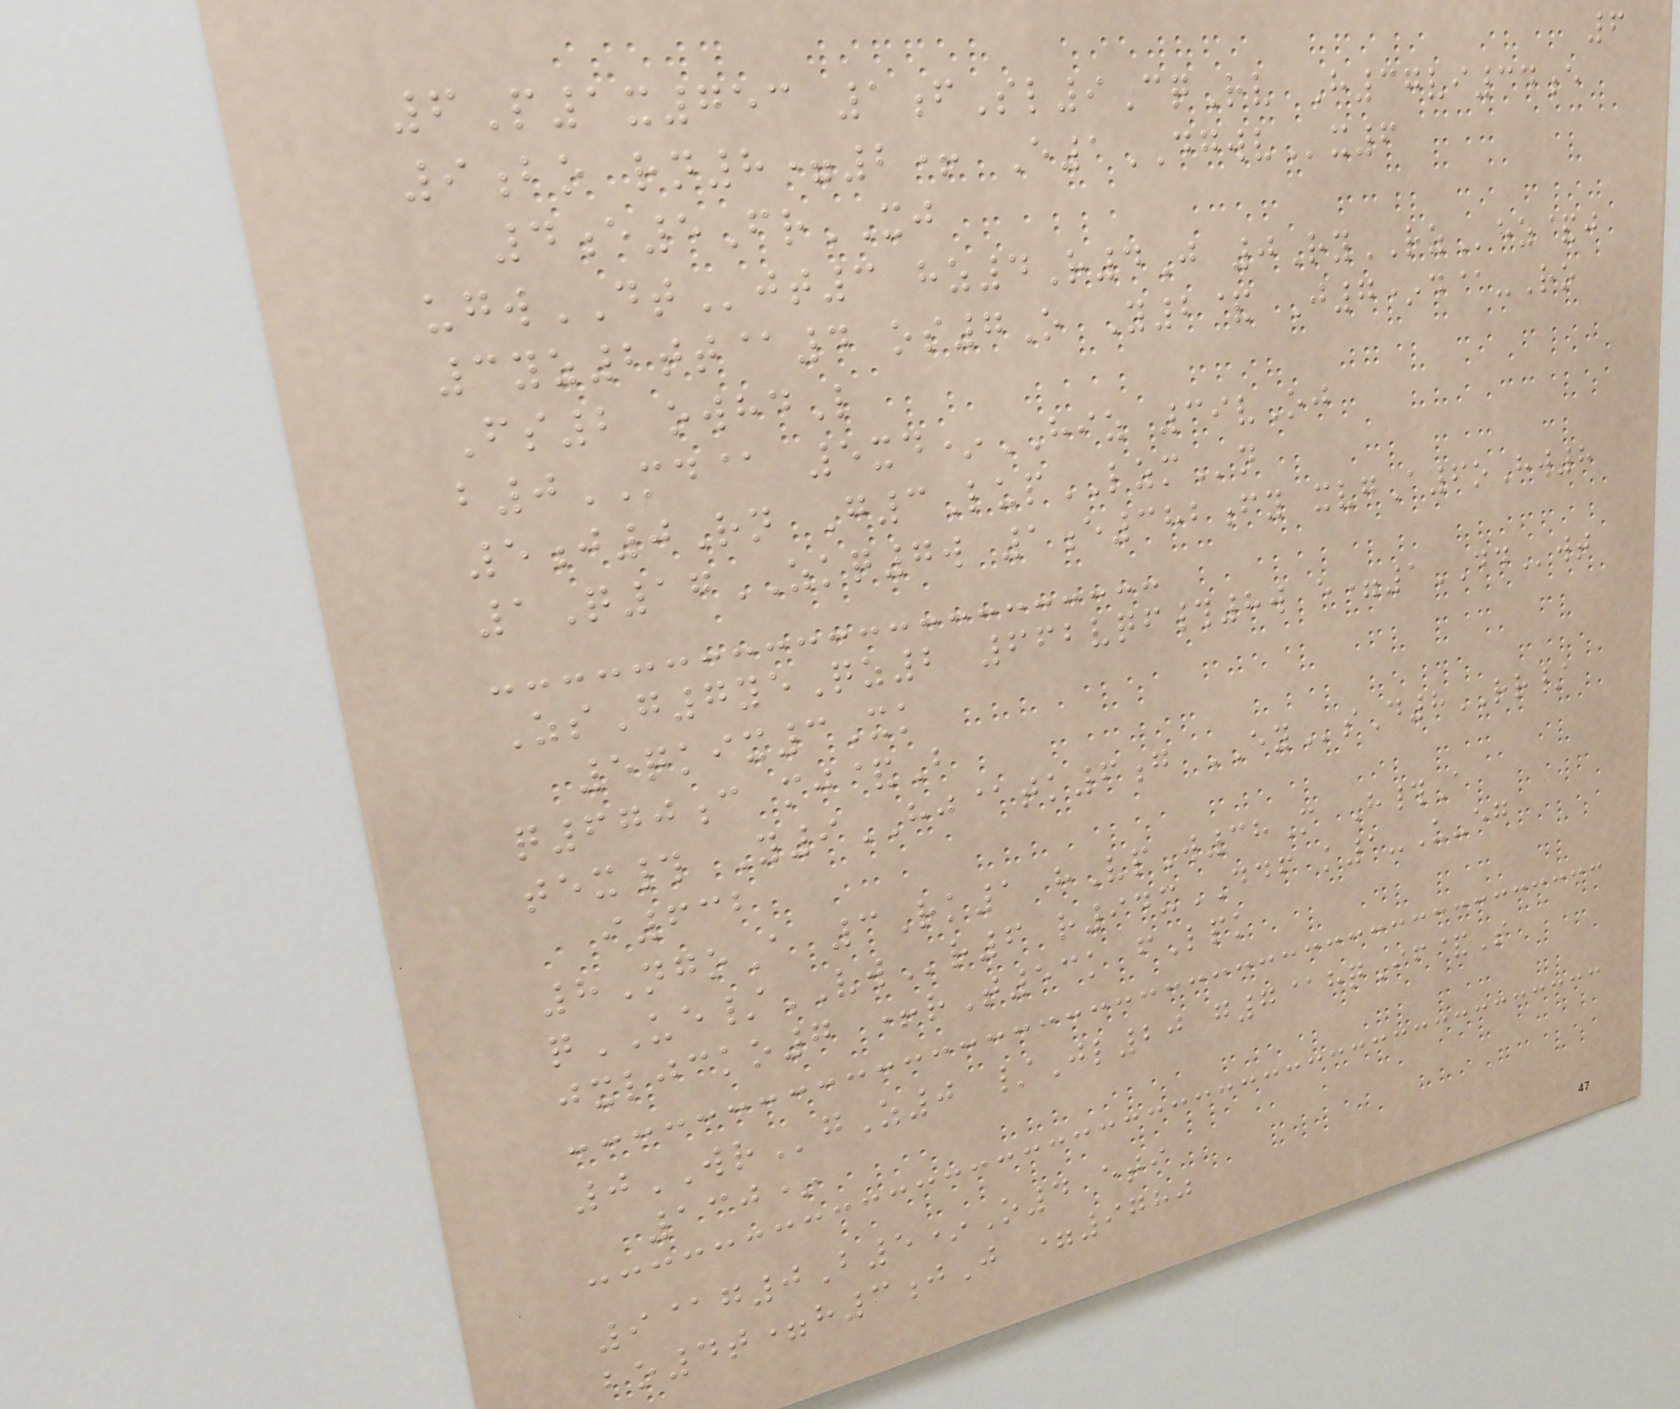6
6P1x753 1fSl9CqRv H37vi34e
9bo rn8=2+ E1DGWVx6
4e5FrXJ
ugwDTjt3 hz4R4J 0RyRZez&j
3yz2tt@4 os7O Y2& J7*d@-Ro
Fs2 owhdL
b0MD@ 5xd*HIZ 39vOj
5j0Rn G3LupLZMn
1Q17ZKQ7w 1e382fy xvgA6oHw8
ZsG7yeQz2 662vqf#8w e=1DDwt
5qkix3Xk
q670c mj&B
tex# Y9HJ@tk6g EYsD8RR/
i632
8NgoA 3Rk1 hVpW38M H#A
qUE/VWr6 r94xDDF k1-U-eg
jxljcko7 +rT53k fLpk
0WRgZ0 /Jl20 g7@hqIf&S
130*
9@g0B5*O4 eti
bo4t=h3jJ =9780
